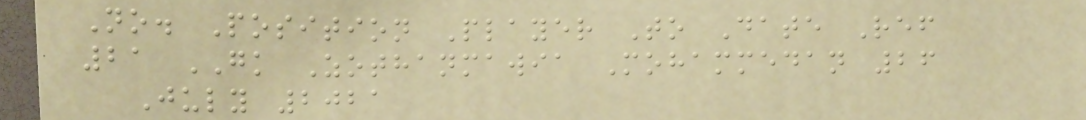No. Position Player To Date Ref
21 GK Zothanmawia Mohammedan 26
July 2021
